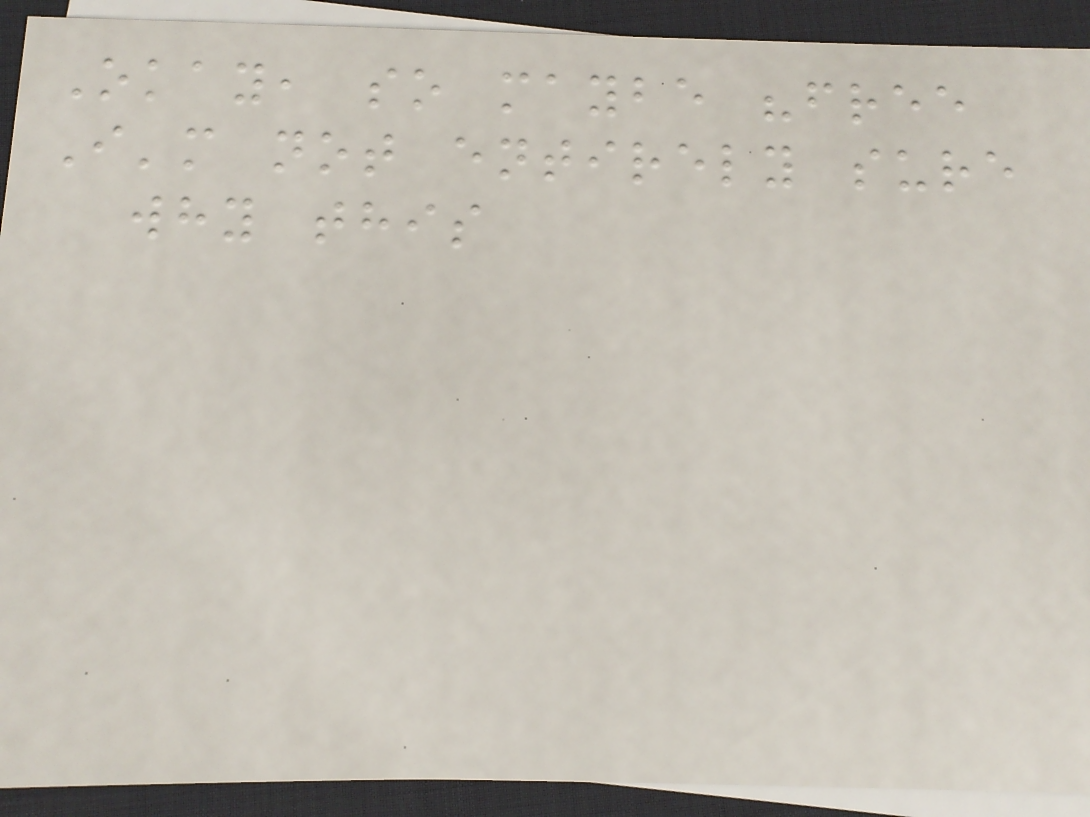Okay, so maybe "free
I'm not entirely sure
why this
